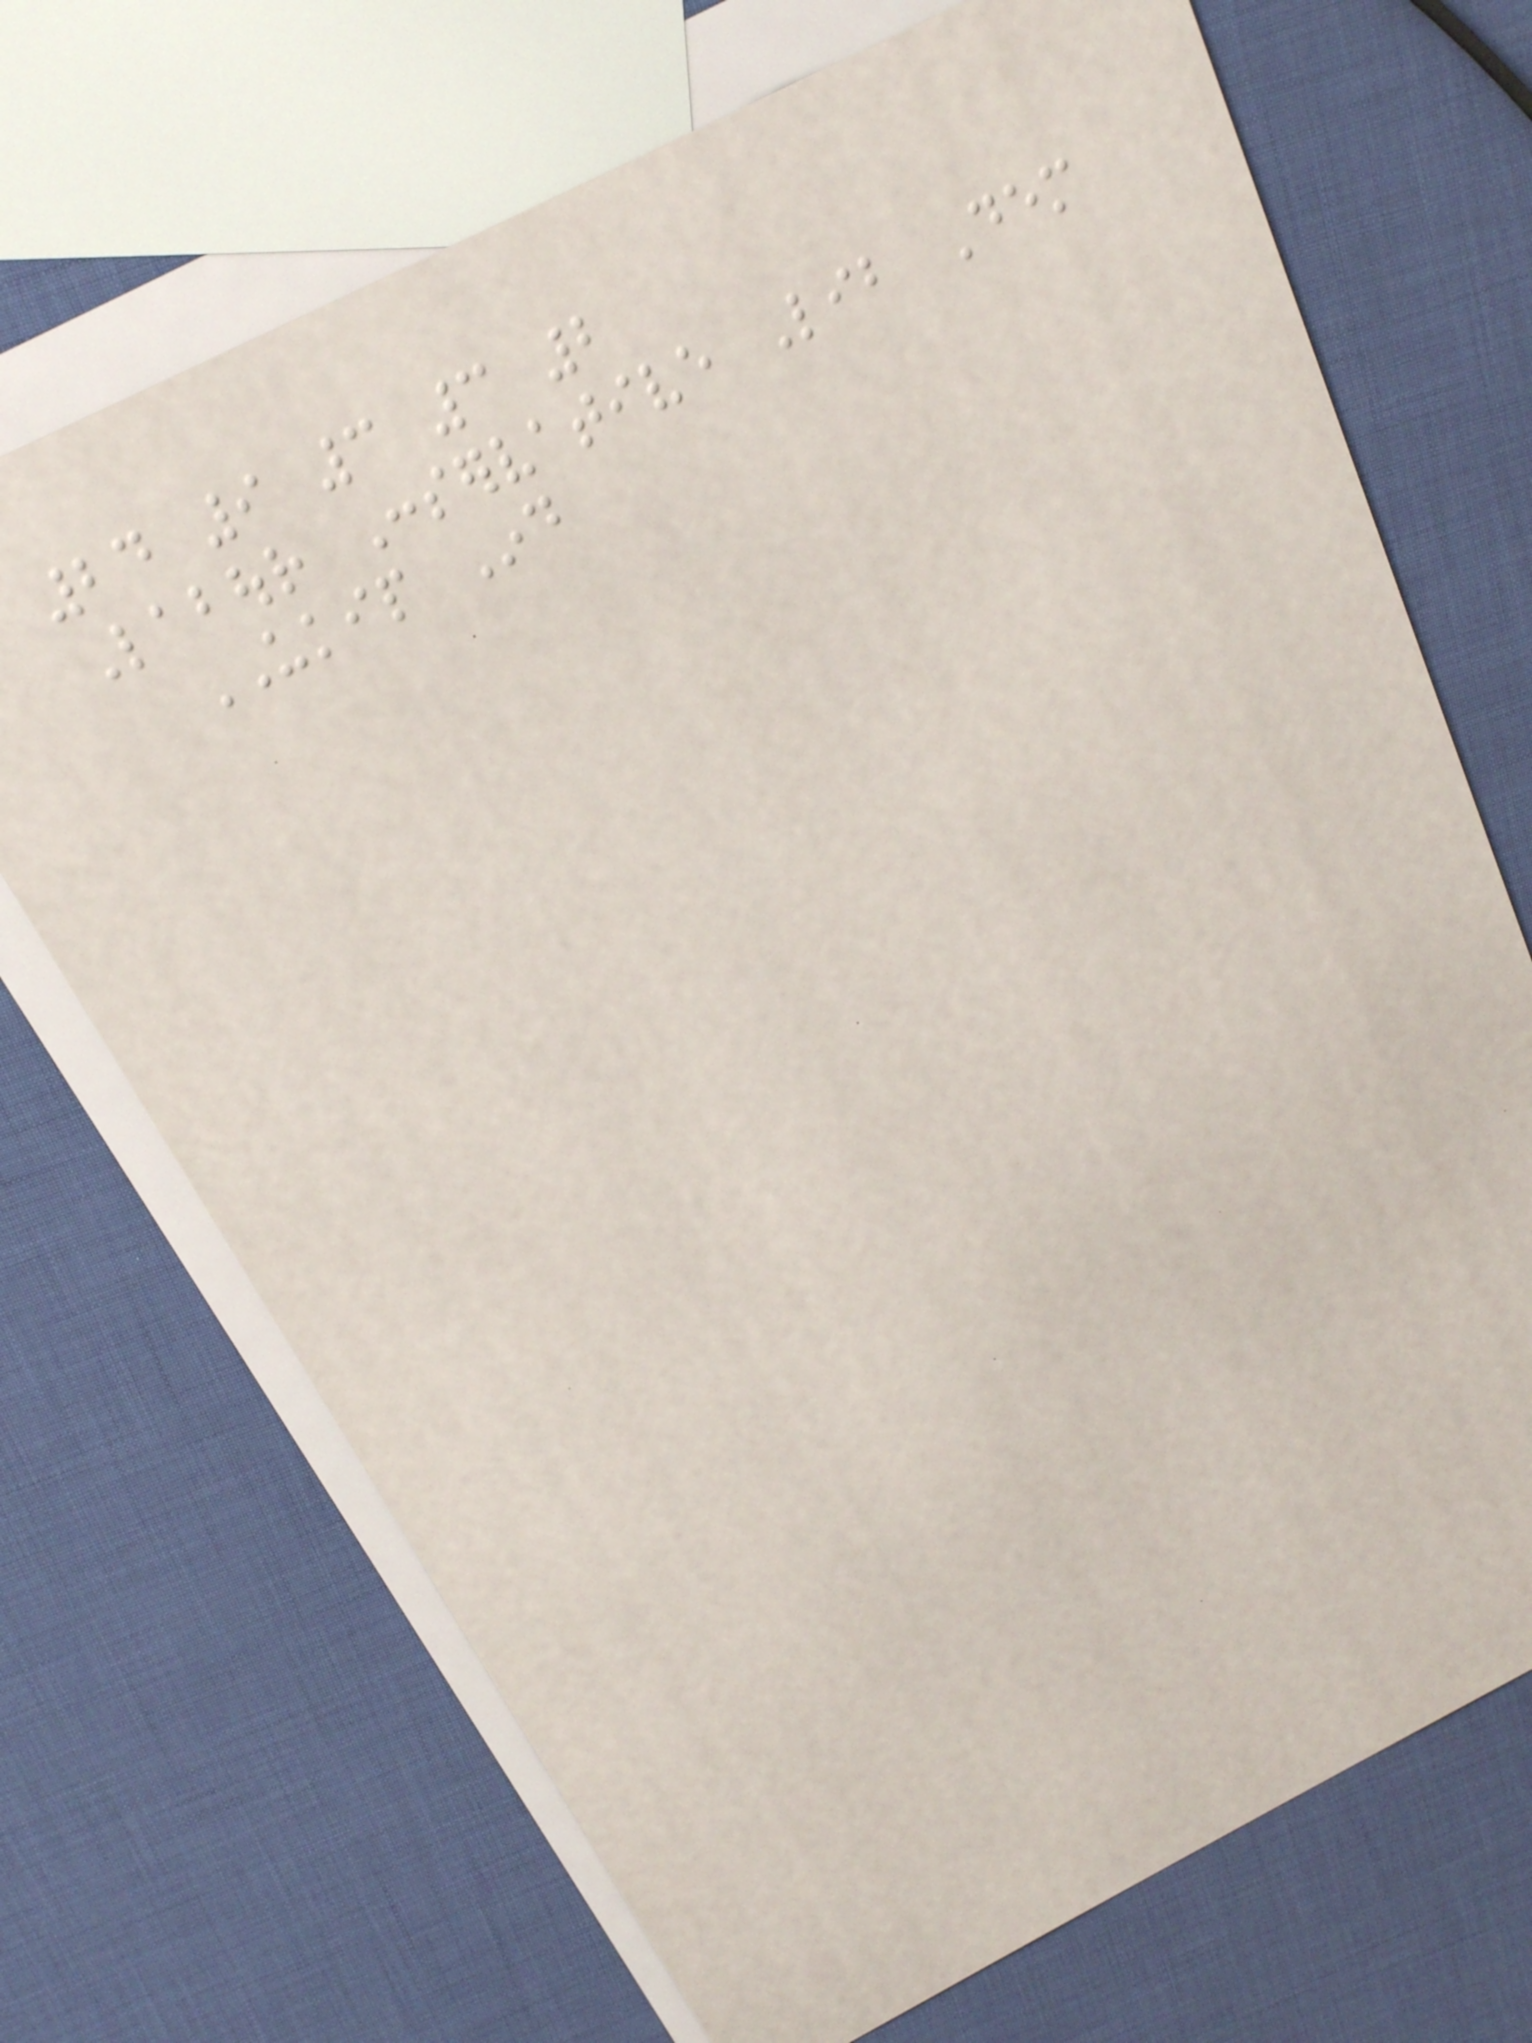24 9 3 3 2
Labour Conservative Lib Dem
UKIP Ind
